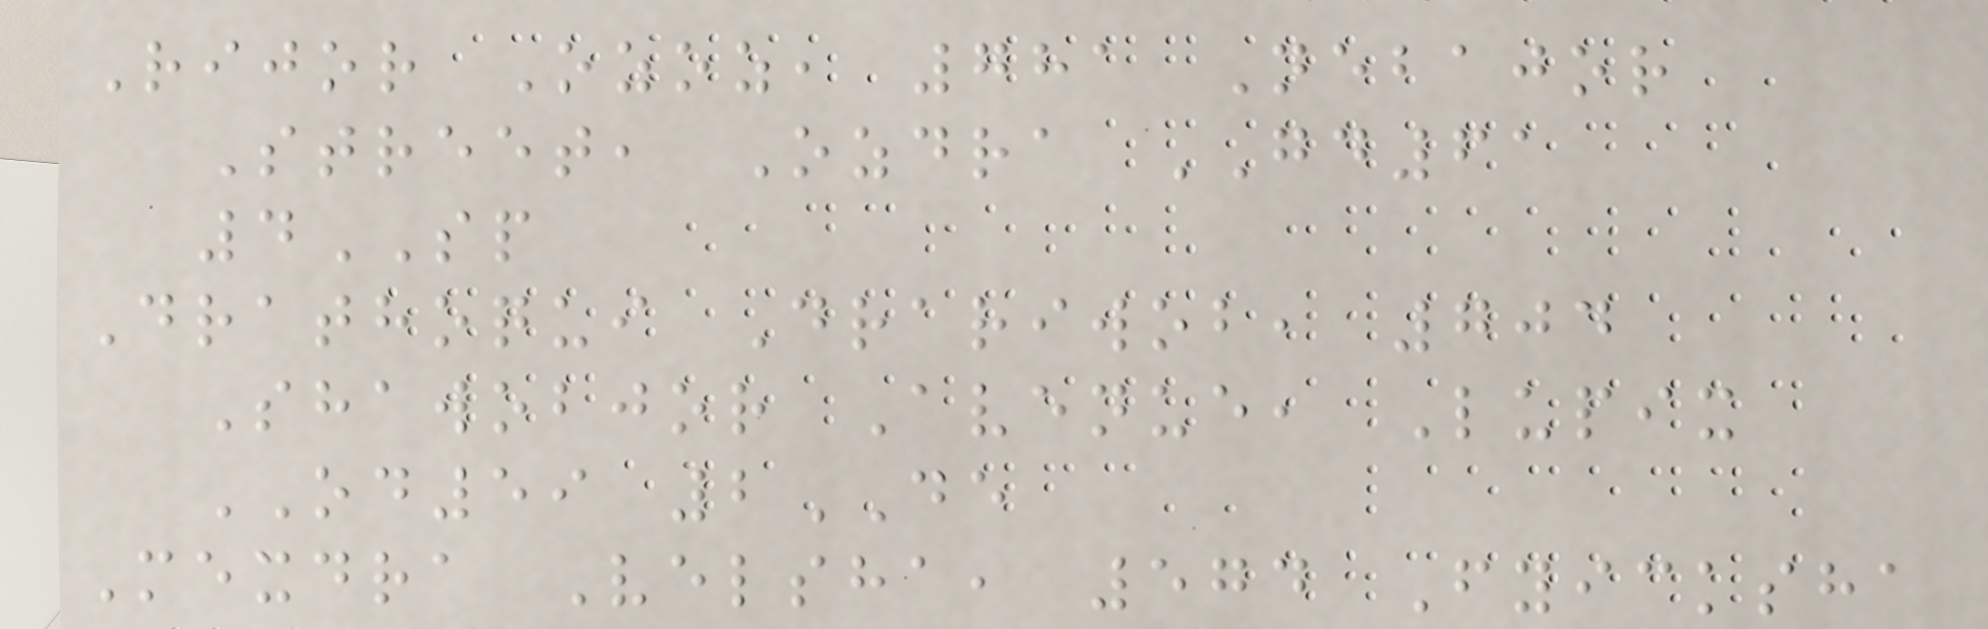Rijor Ozoz, 781 Nebajor
Street, Ozdra GD61
4SP
Drathoqui Drariwob, 704
Shawobjor Avenue, Lupix
OD59 2DE
Mexdra Velsha, 574 Fyicksha
